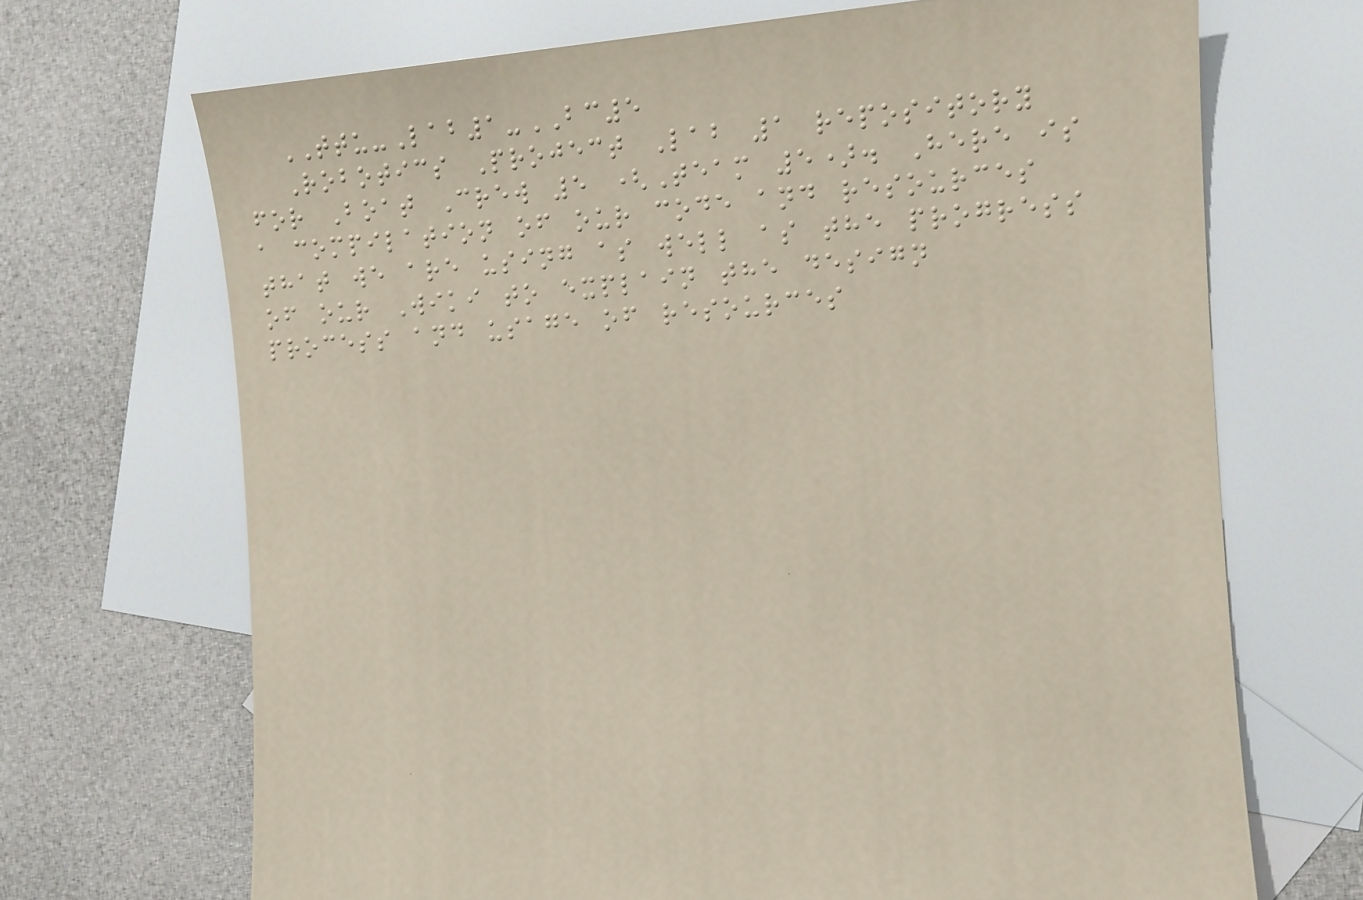TTU-Lab1-BC5
Robotics Project Lab 1 repository
for Boat Crew 5 (Team 5). Here is
a compilation of our code and resources
that we are using as well as the progress
of our Wiki to explain the design
process and usage of resources
